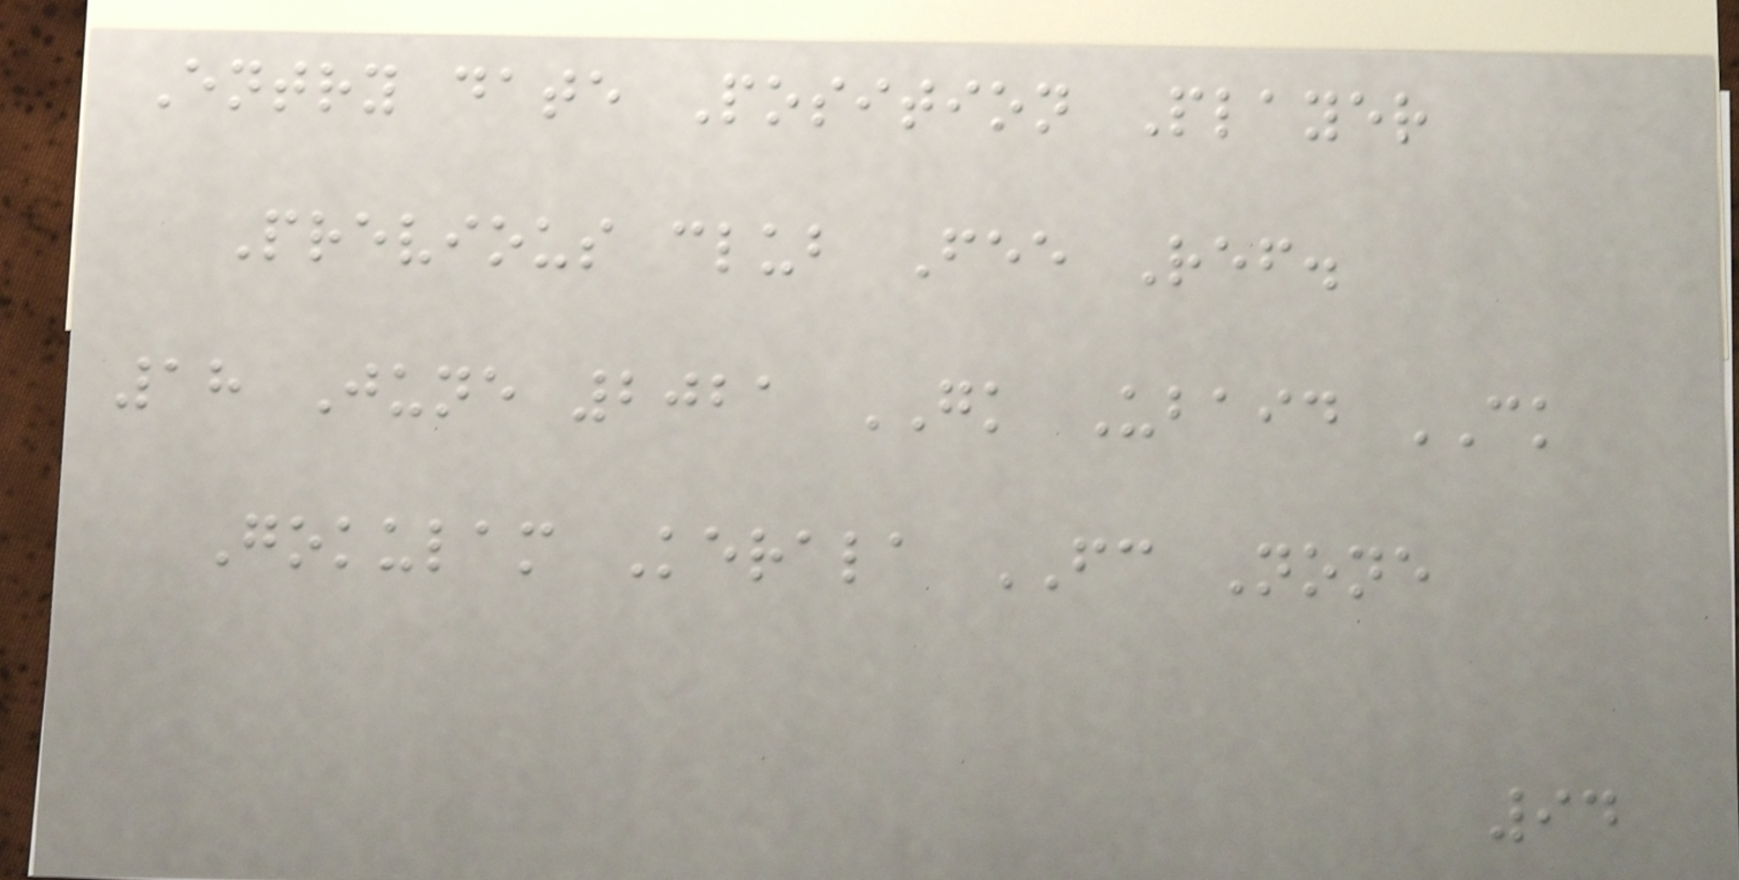Entry date Position Player
Previous club Fee Ref.
18 June 2021 GK Ubaid CK
Gokulam Kerala FC None
94
